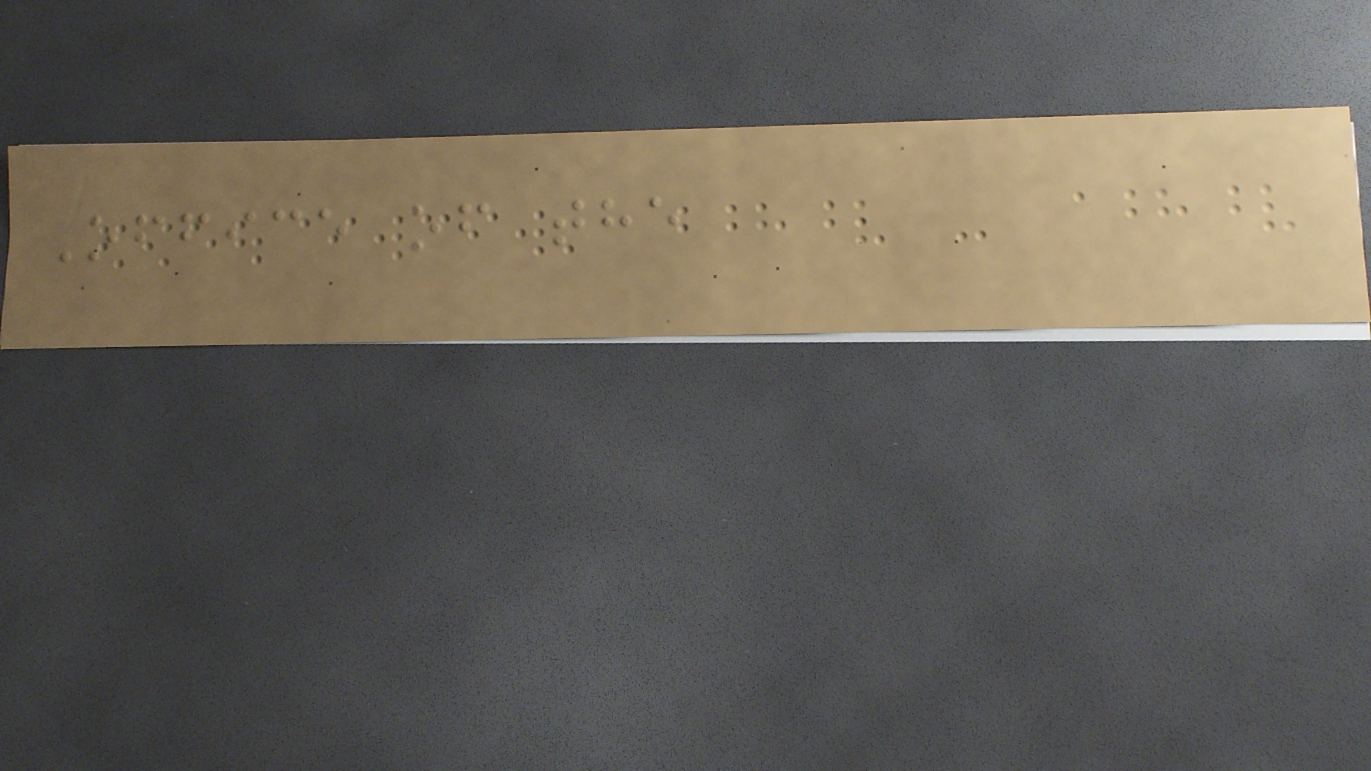Office of the
